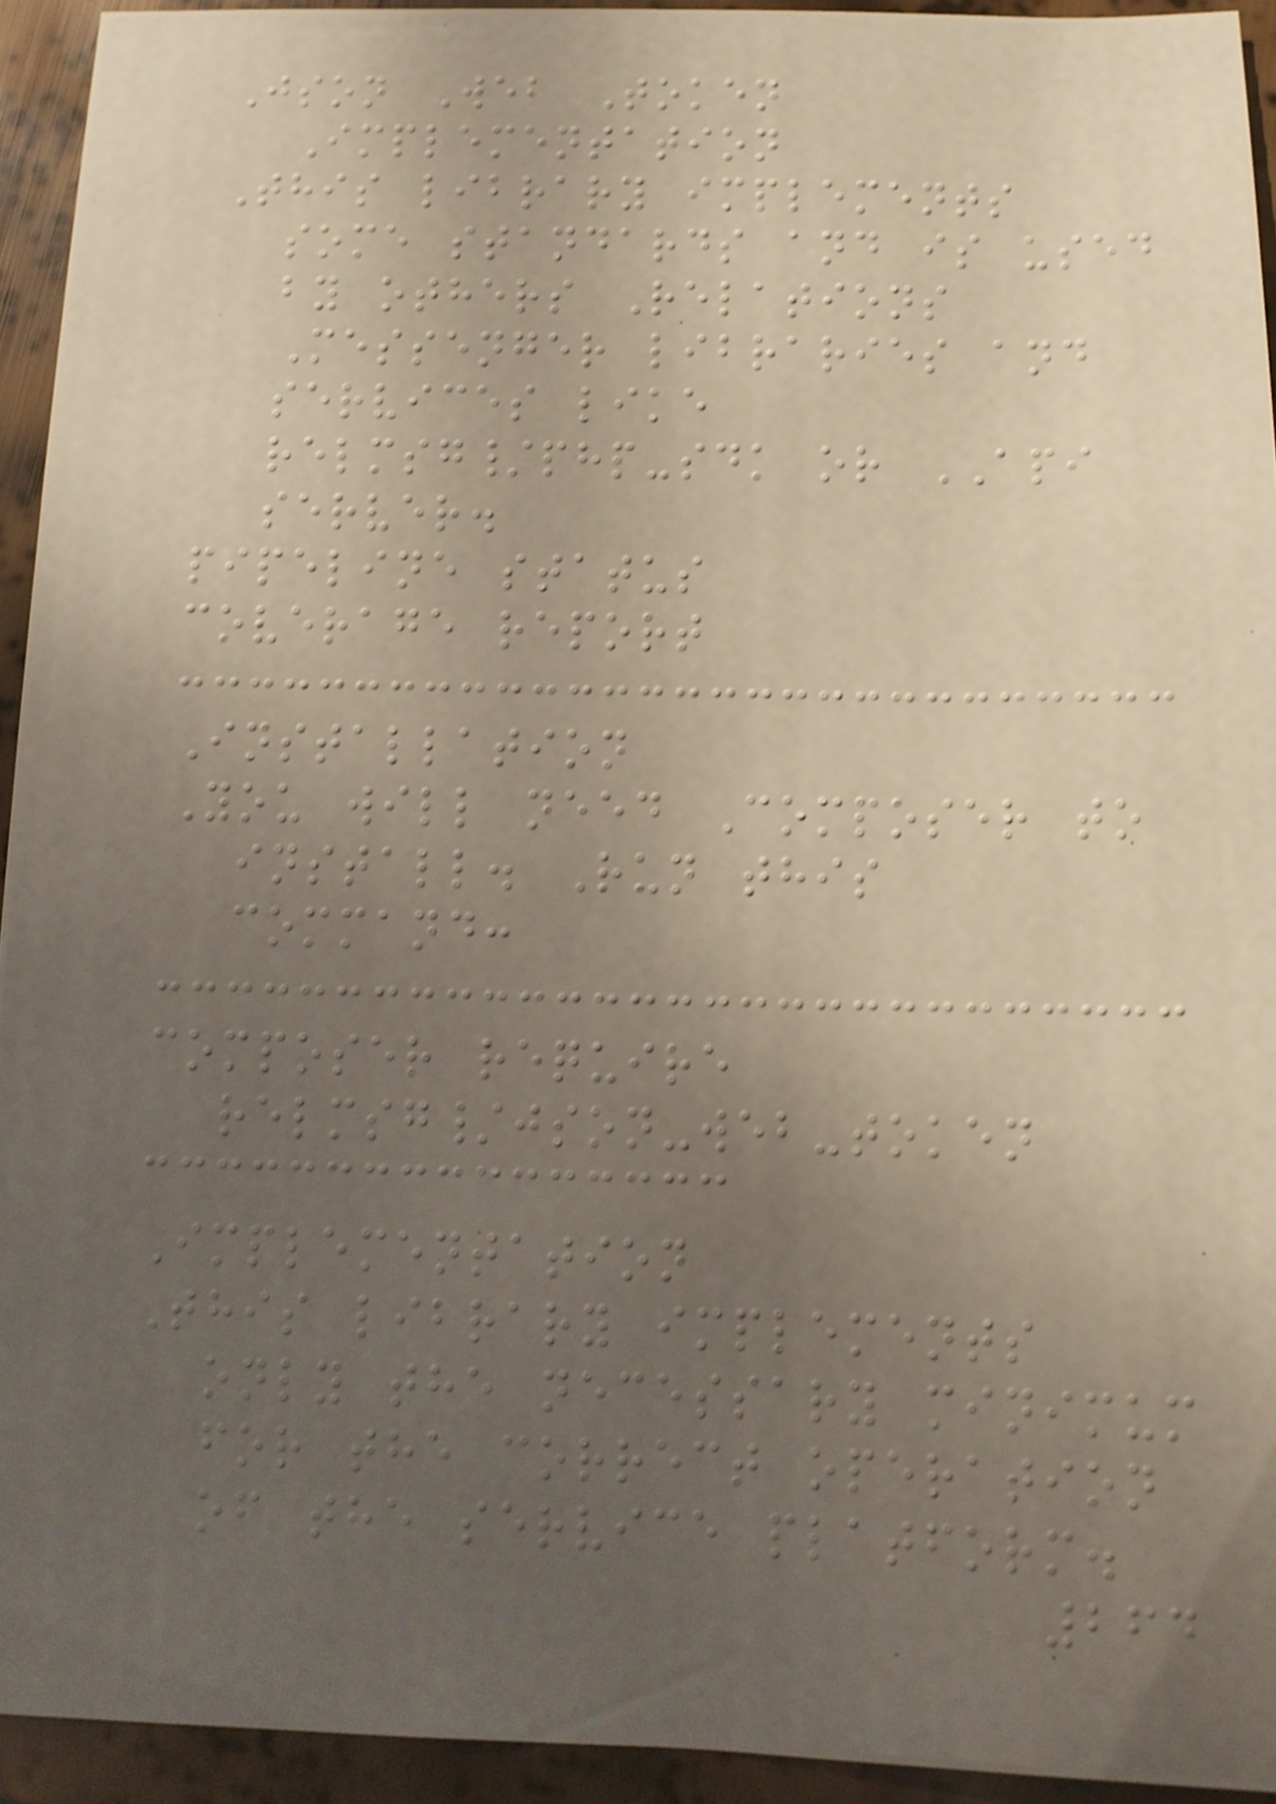Json Web Token
Implementation
This library implements
some standards and is used
by others Relations
Messenger libraries and
services like
relmsg/php-sdk or API
server.
pipeline status
coverage report
Installation
You will need Composer to
install. Run this
command:
composer require
relmsg/json-web-token
Implementation
This library implements
only the necessary minimum
for the correct operation
of the service platform.
264
